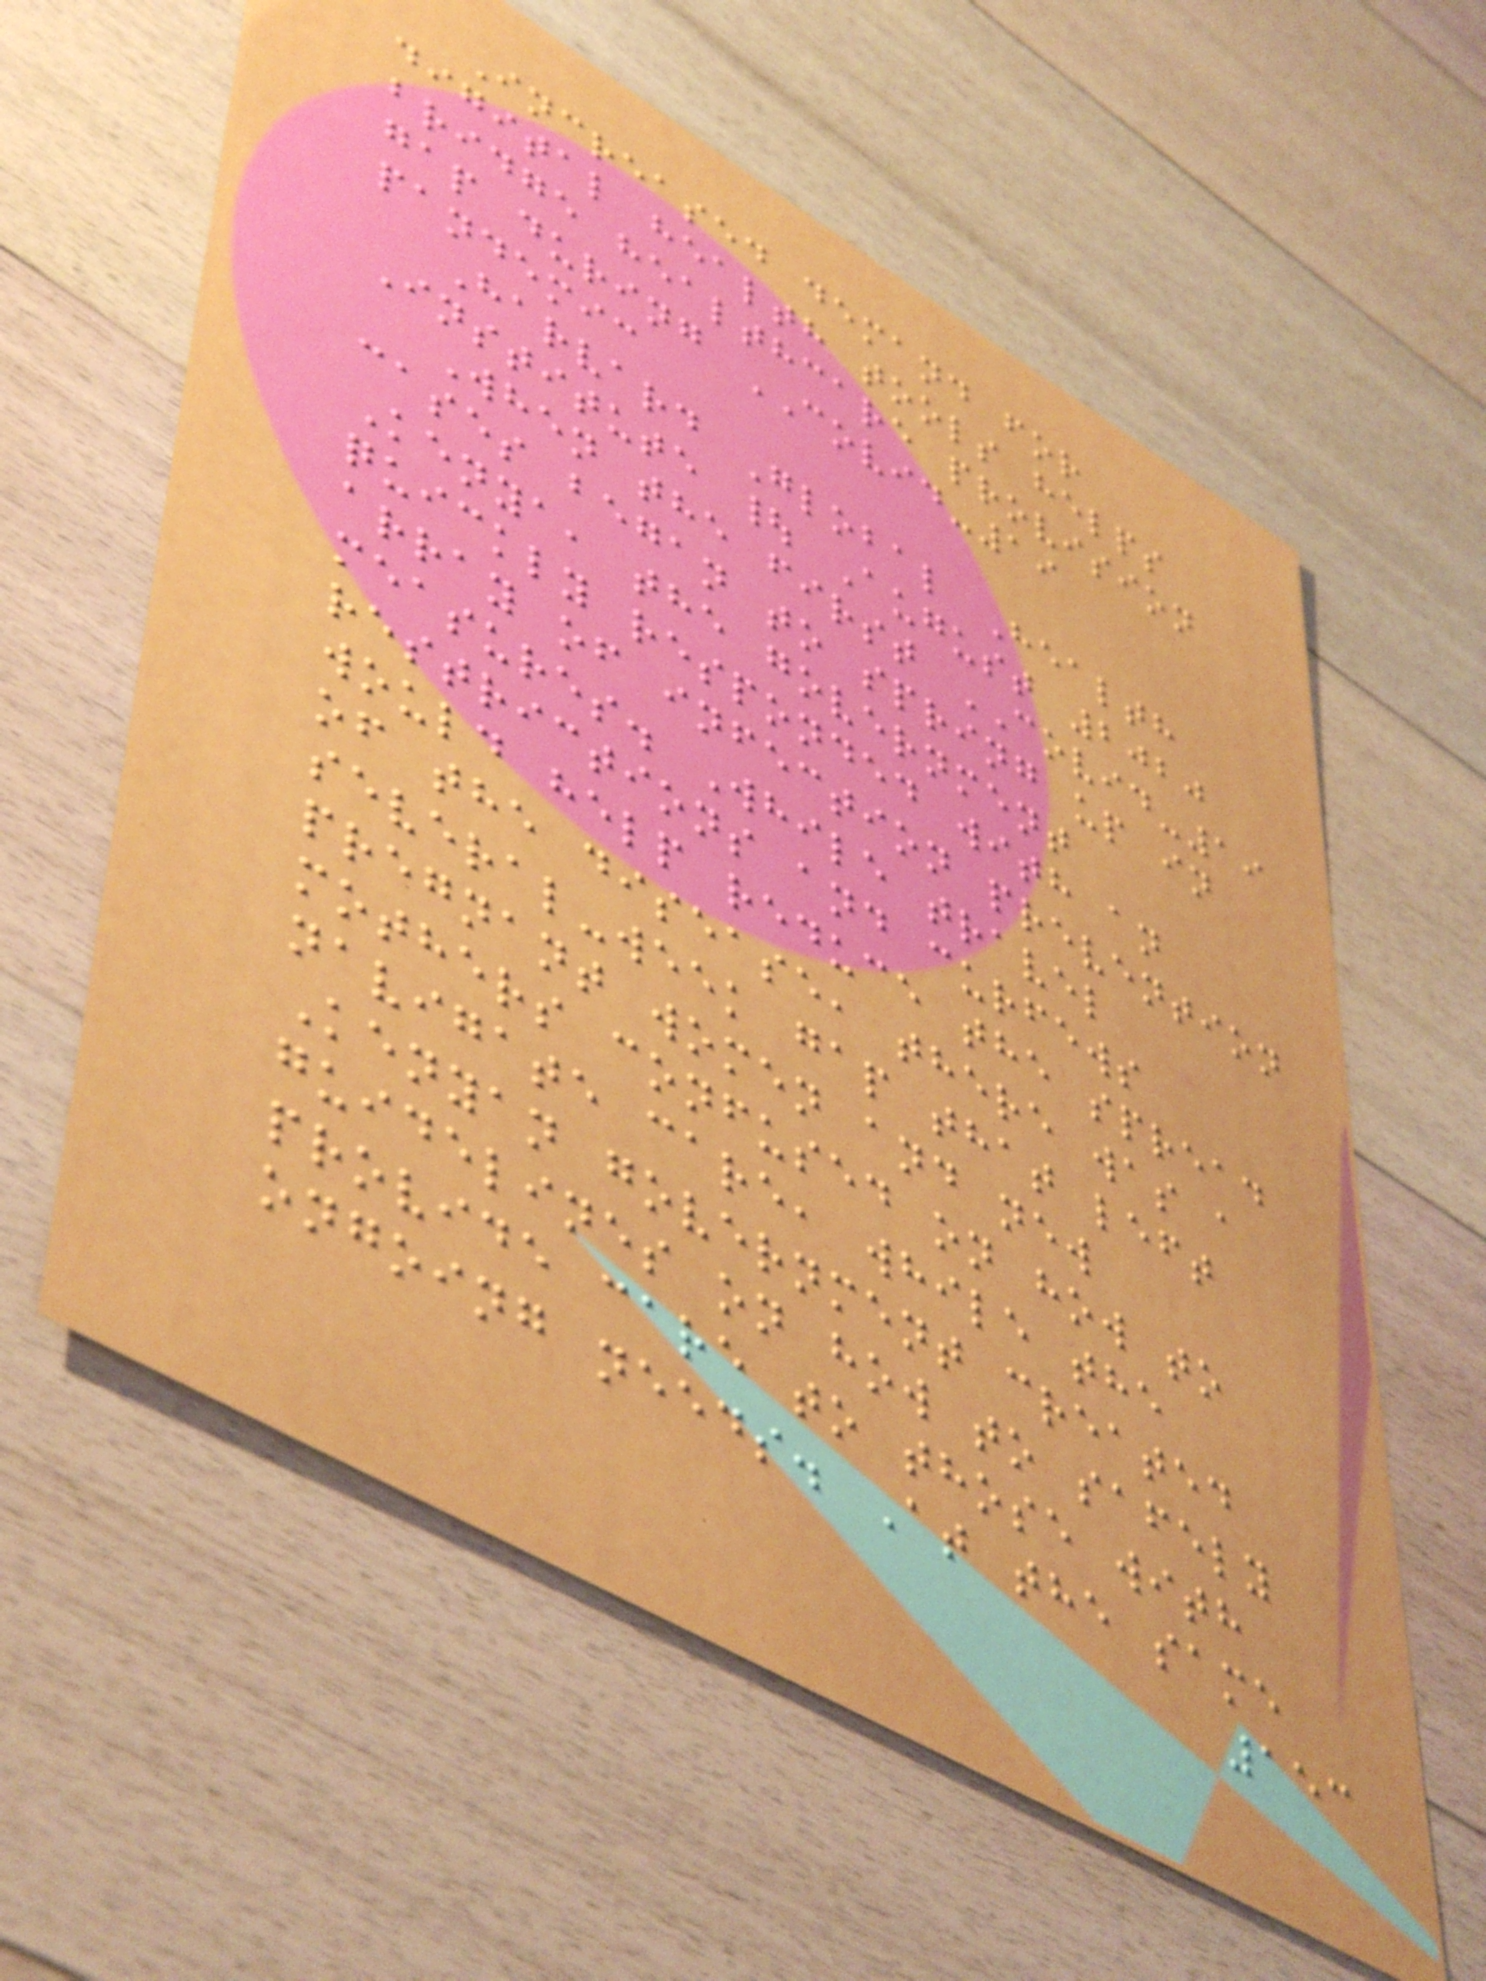Increased demand for
digital health tools helps
bridge healthcare provision
gap during COVID-19
pandemic
Harvard Global Health
Institute | August 2020
When the first COVID-19
cases began to spring up in
Kenya, the government
quickly responded with an
array of infection prevention
measures. While travel
restrictions and curfews
would help reduce the spread
of the disease, there was a
several-week gap that left
pregnant women and new
mothers confused on how to
navigate care, while the
Kenyan government created
guidelines on how to safely
provide care to those with
ongoing needs. At the same
153
